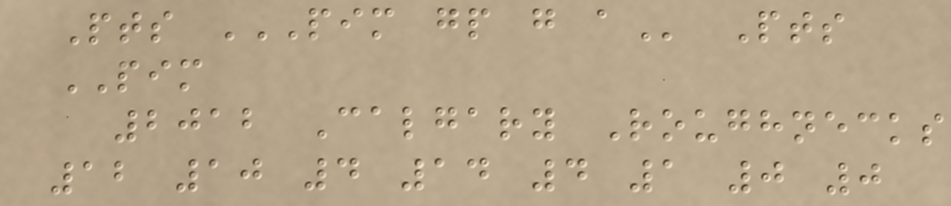Pts PIM GP G A Pts
PIM
2012 Calgary Roughnecks
12 10 4 14 4 1 0 0
